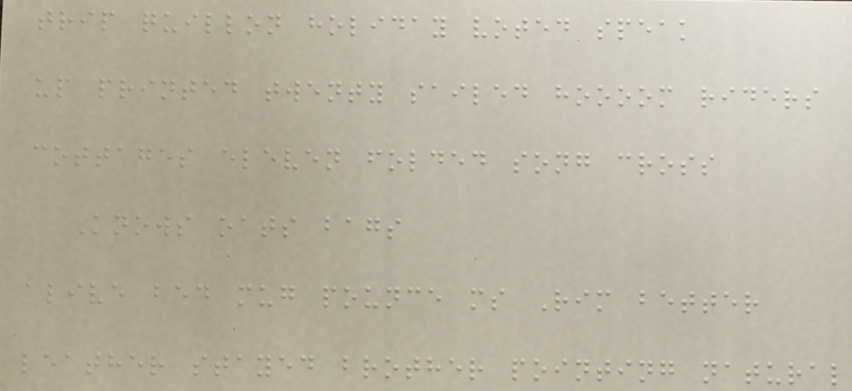trip quillon holiday voted speak
up printed twenty sailed hoooom riders
cottages eleven folded song cross
Knows oats bags
alive bed mug pounce ms Rim better
leather stayed brother pointing natural
